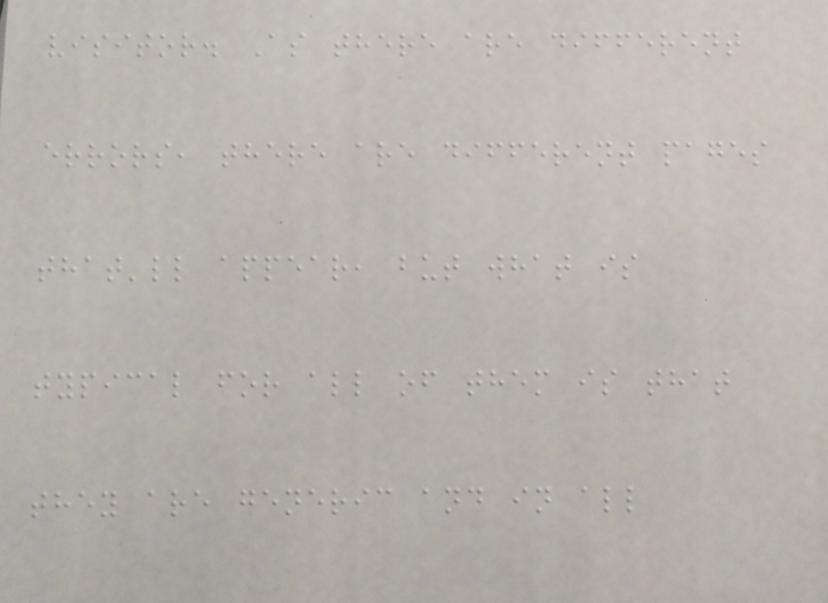visitor. As there are different
errors, there are different pages
that'll appear, but what is
typical for all of them is that
they are generic and in all
